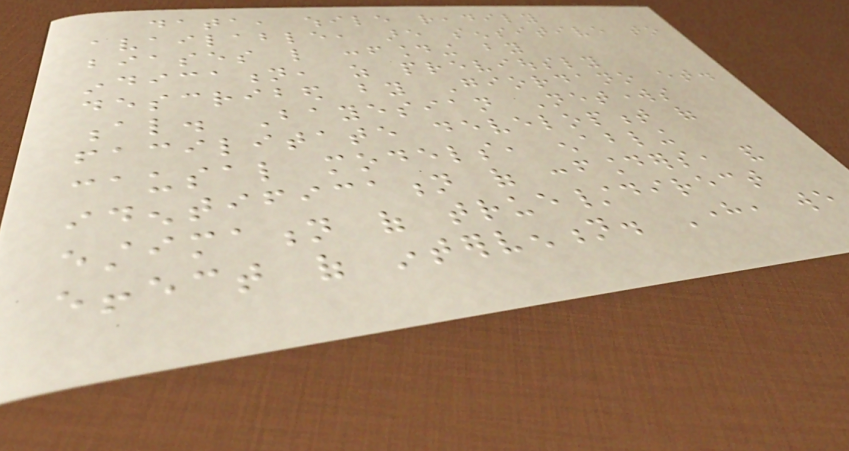data, while readily
available, are sensitive to
biases like confounding by
indication, as previously
described by Giordano et.
al. Bayesian Networks
facilitate development of
causal models, enabling
identification of confounders, and
estimation of true/direct
effect of intervention. Here, we
